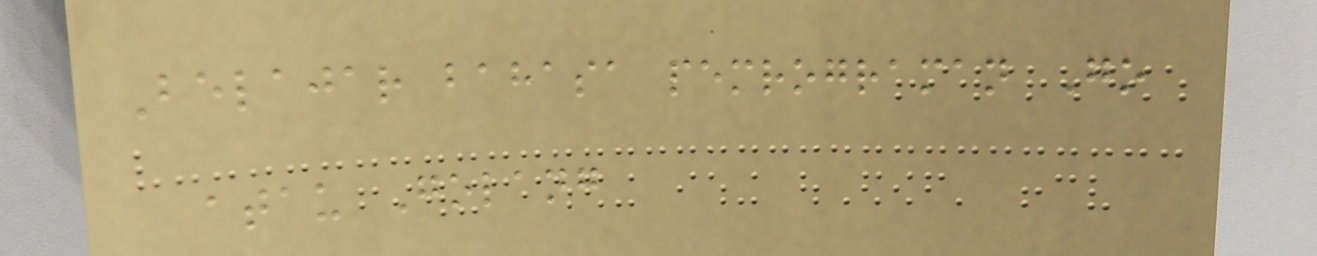Belajar bahasa pemrograman Go
atau Golang
